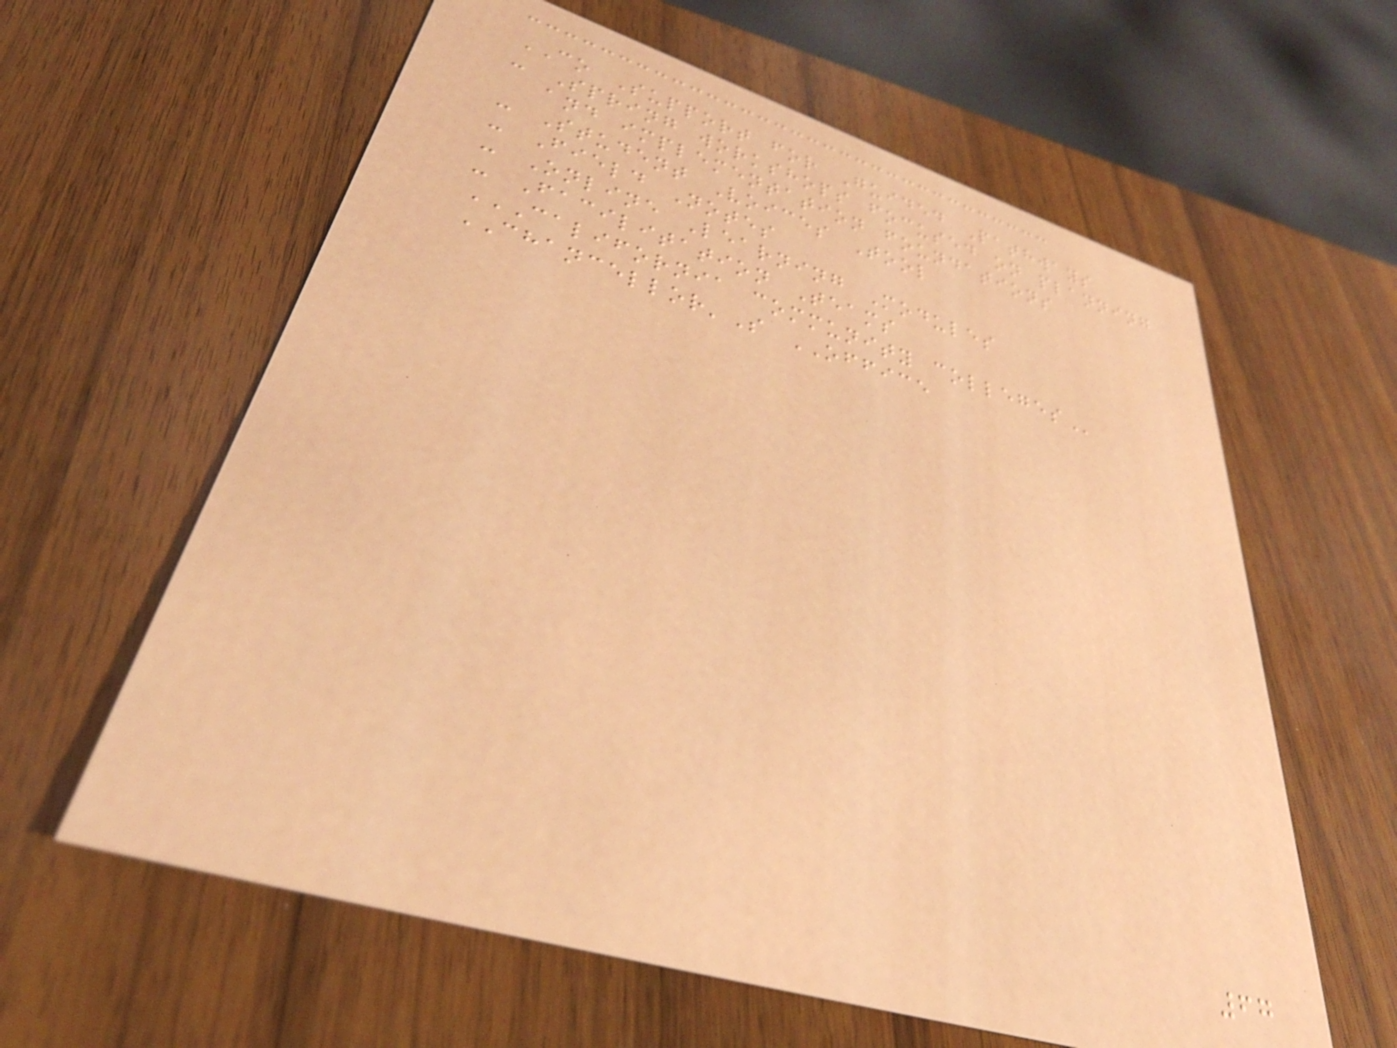CO Support for Guided Pathways
- Spring workshops focused on planning
and implementation foundations
- Student Voices Tool
- Field Notes
- Online Learning Modules
- Facilitation Teams
CALIFORNIA COMMUNITY COLLEGES
CHANCELLOR'S OFFICE
67
